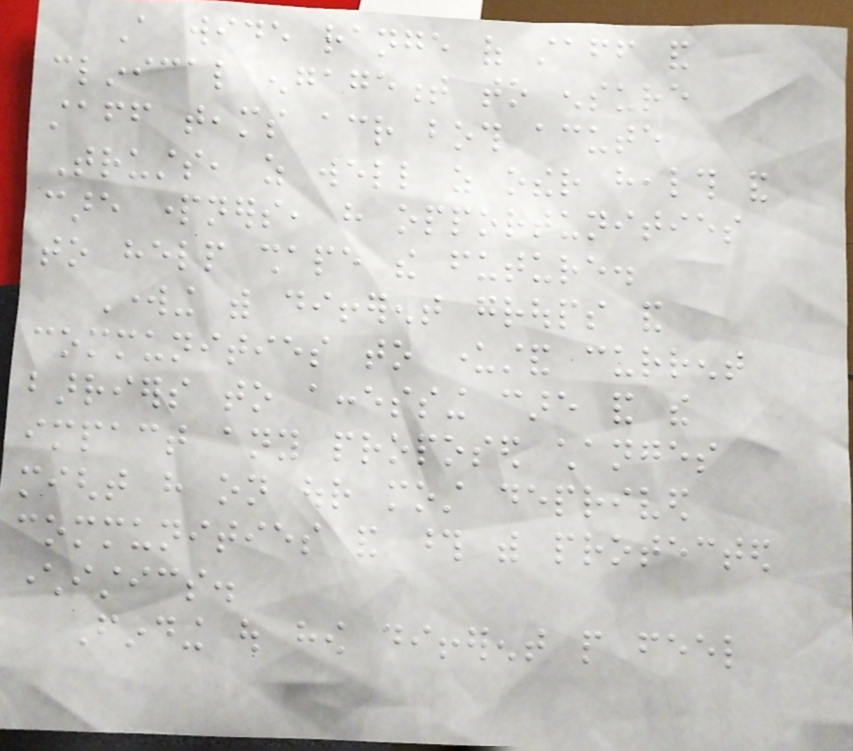A wide range of staff and
clinical engagement to ensure
staff teams across both acute
Trusts, as well as other health and
care partners, have opportunities
to help shape the future.
Working with different groups and
communities to understand current
barriers to accessing care and the
impact any proposed changes
might have on our most deprived
communities and those with protected
characteristics.
Finding out how different people feel
